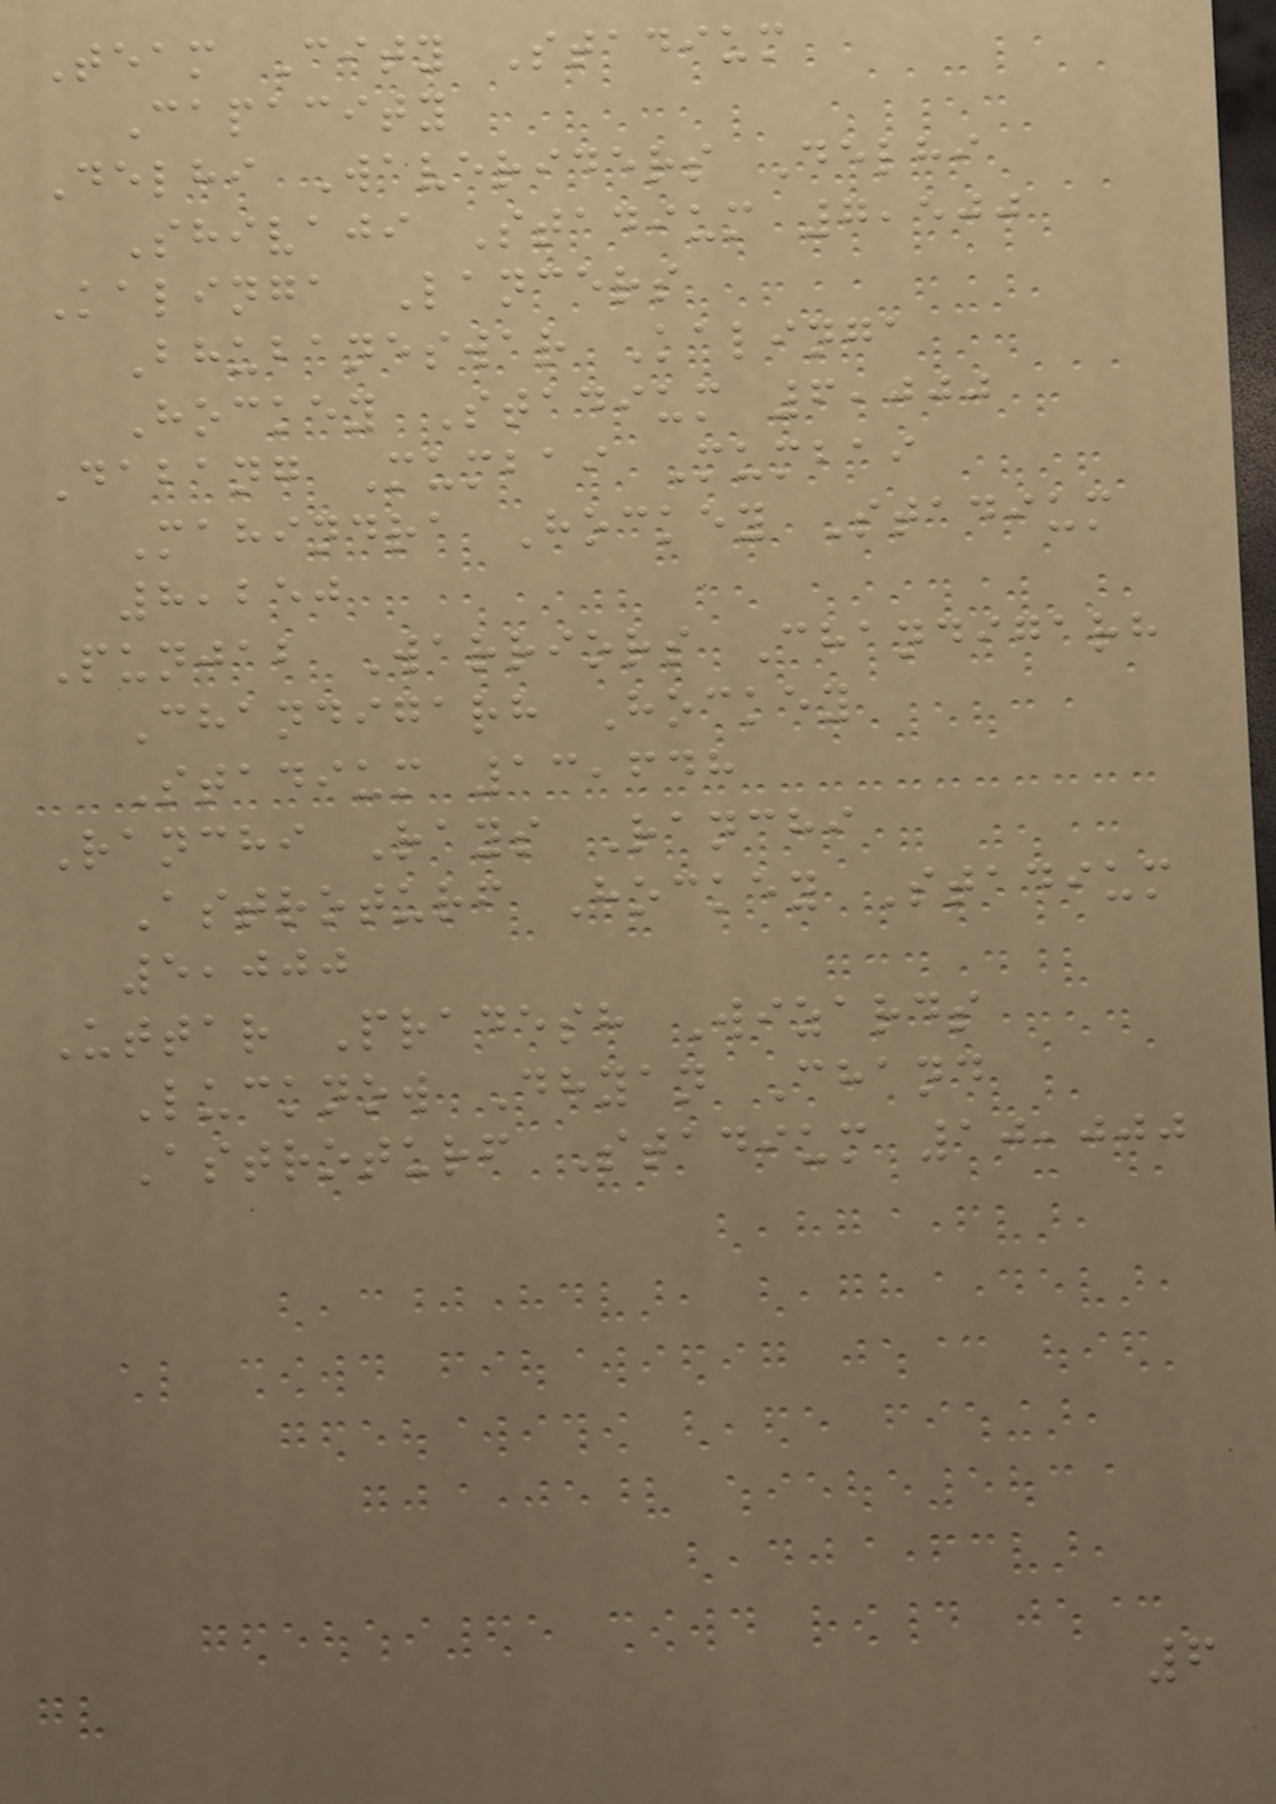Team City Stadium
Capacity
Delhi Waveriders Delhi
Shivaji Stadium 7,500
Kalinga Lancers
Bhubaneswar Kalinga
Hockey Stadium 6,000
Dabang Mumbai Mumbai
Mahindra Hockey Stadium
8,250
Punjab Warriors Chandigarh
Chandigarh Hockey
Stadium 13,648
Ranchi Rays Ranchi
Astroturf Hockey Stadium
5,000
Uttar Pradesh Wizards
Lucknow Dhyan Chand
Astroturf Stadium 10,000
6
